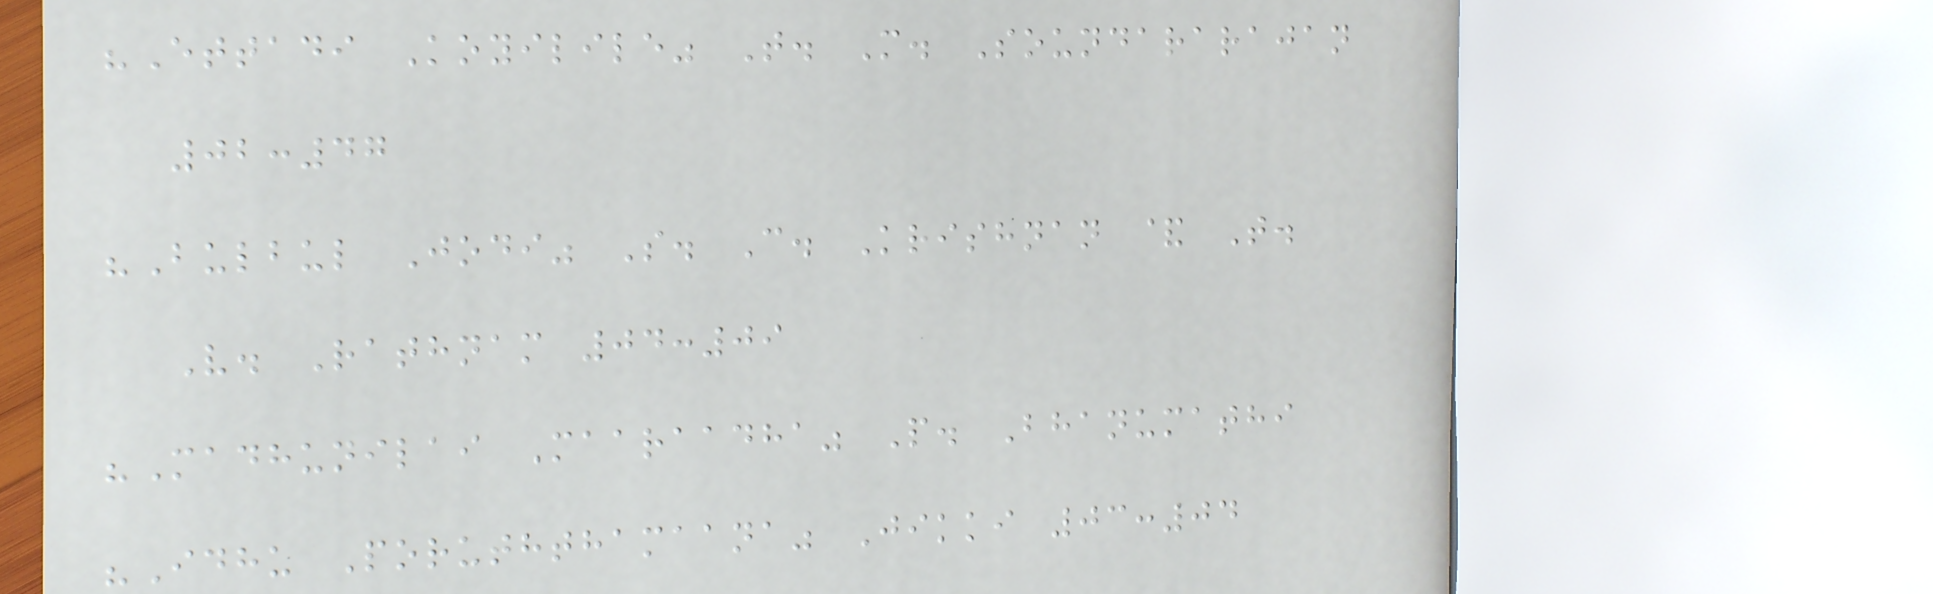"Ettadi Koyilile" T. M. Soundararajan
02:47
"Bulbul Jodi" S. C. Krishnan & T.
V. Rathnam 04:09
"Madhunilai Maaraadha" P. Bhanumathi
"Idhu Poruththamaana" Jikki 03:04
